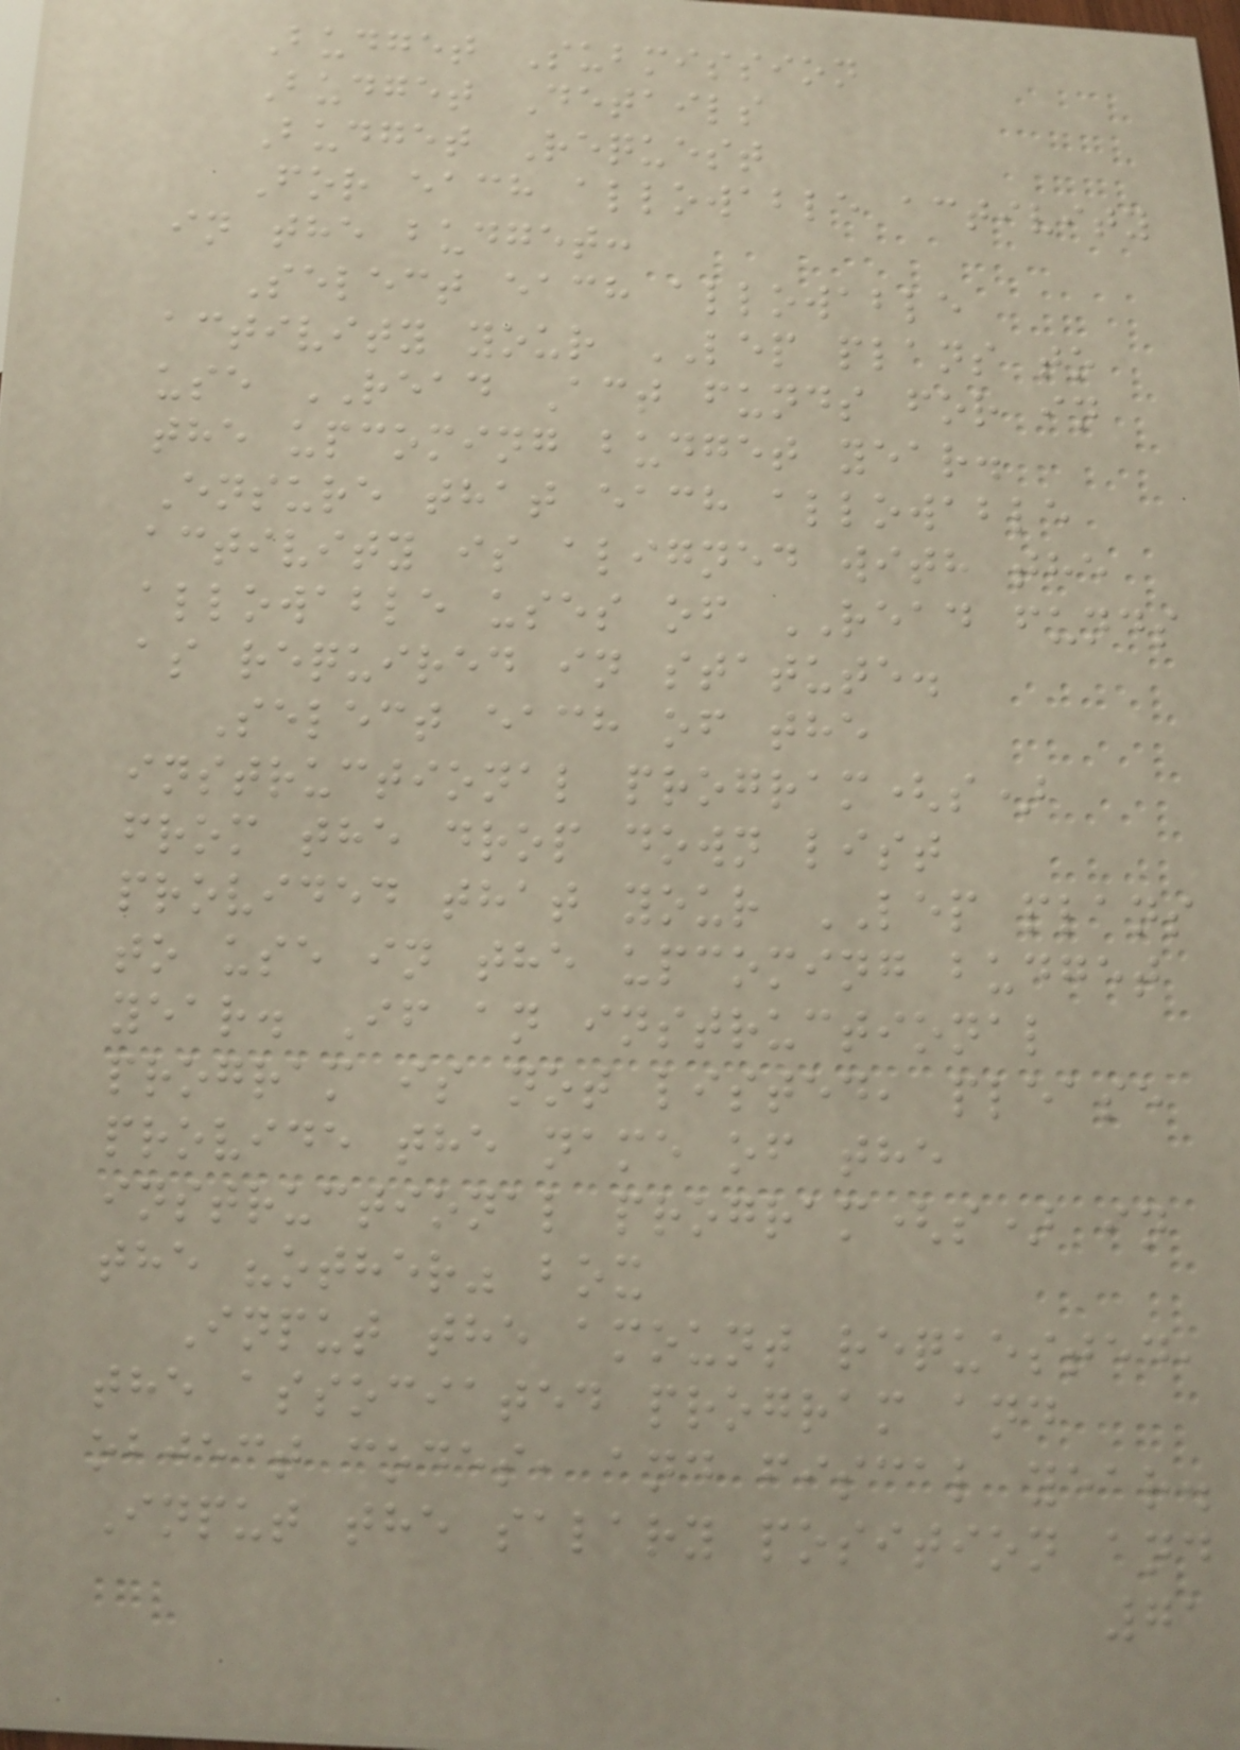Budget Submission
Budget Details
Budget Request
For each allowable activity
in the budget:
Select each allowable
activity your LEP plans to
use READ Act funds for in
the upcoming budget year.
Ensure that each allowable
activity is aligned with the
allowable uses of READ funds
as required in statute.
Select each of the
instructional program(s)
from the drop down list
provided that your LEP plans
to use in the upcoming budget
year. If an instructional
program is not listed, please
provide the name of the
instructional program(s) in
the "other" box
Input the amount requested,
the associated program and
object codes, and fiscal year.
Input the salary position and
71
